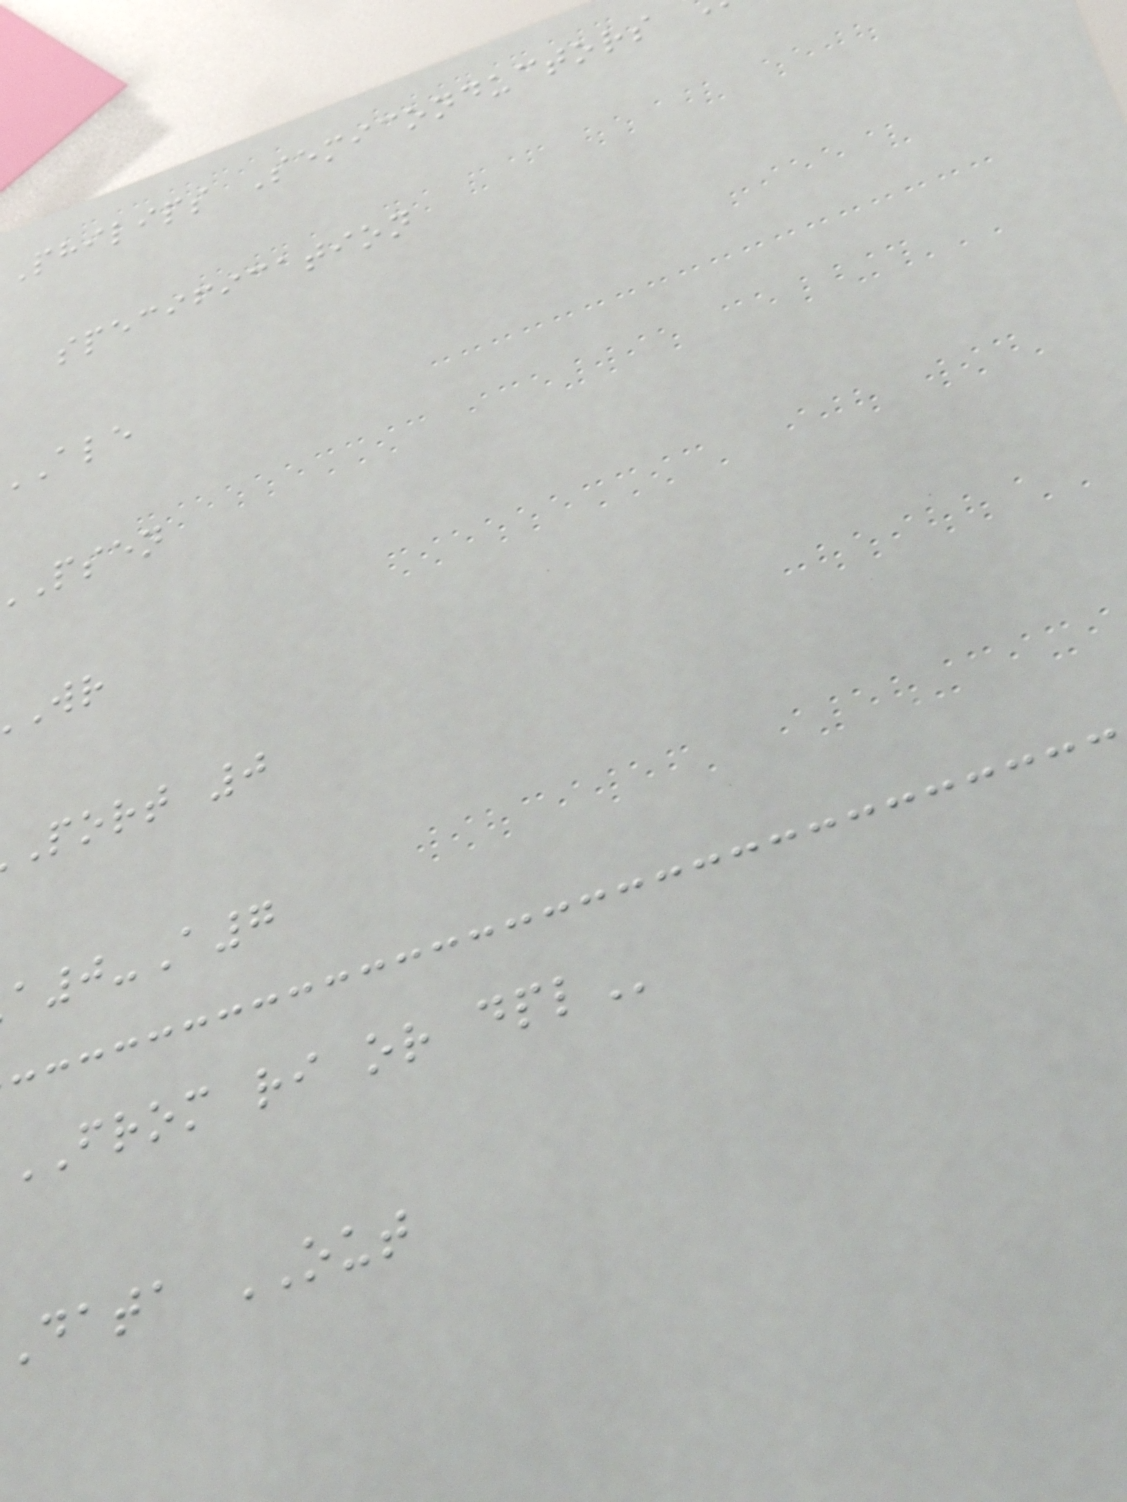Philips Semiconductors
specification
psen
port 0
0-A7
FROM ri or
data OUT
